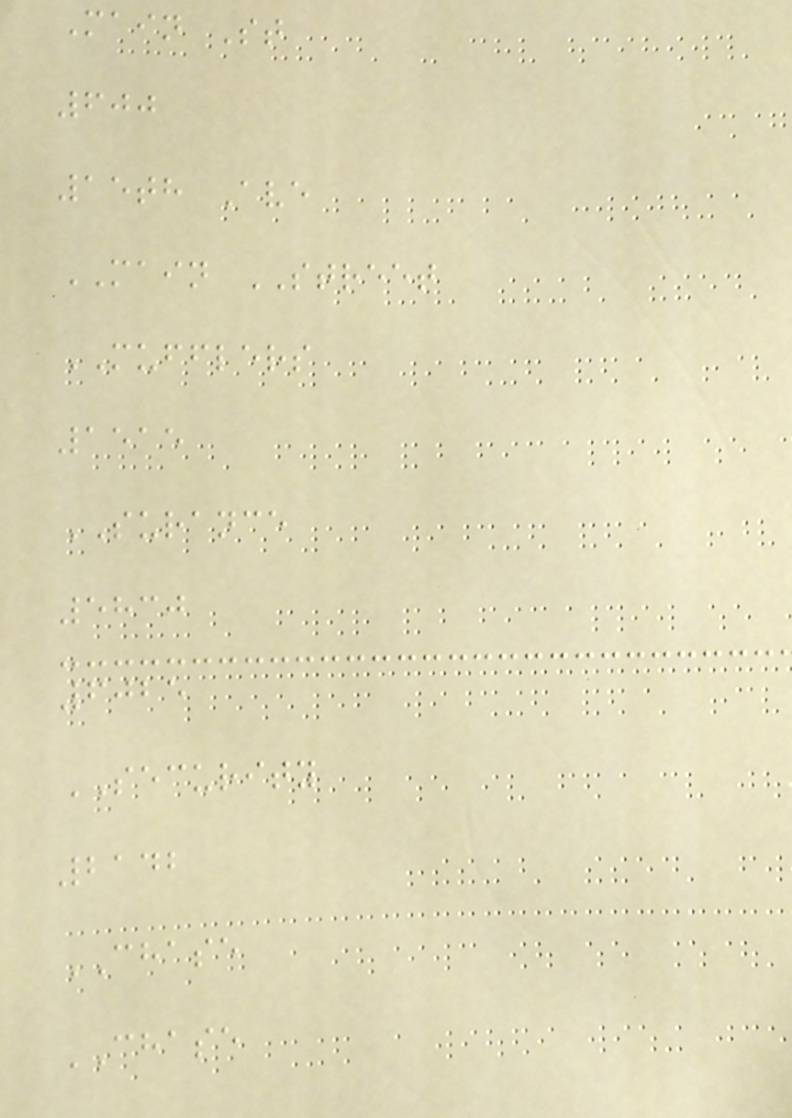Main St
600
15th Ave
MAIN STREET
MUFFLERS
1515
SURANCE
5830
6025
SECURITY
2142
CHASE
CHASE
